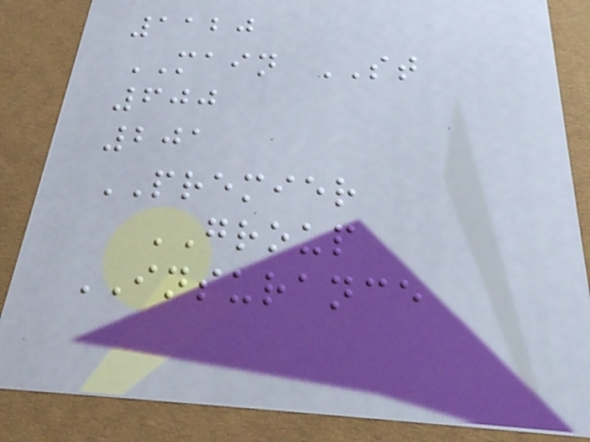1120
MAIN ST
600
201
PREMIER
GROUP
INSURANCE
